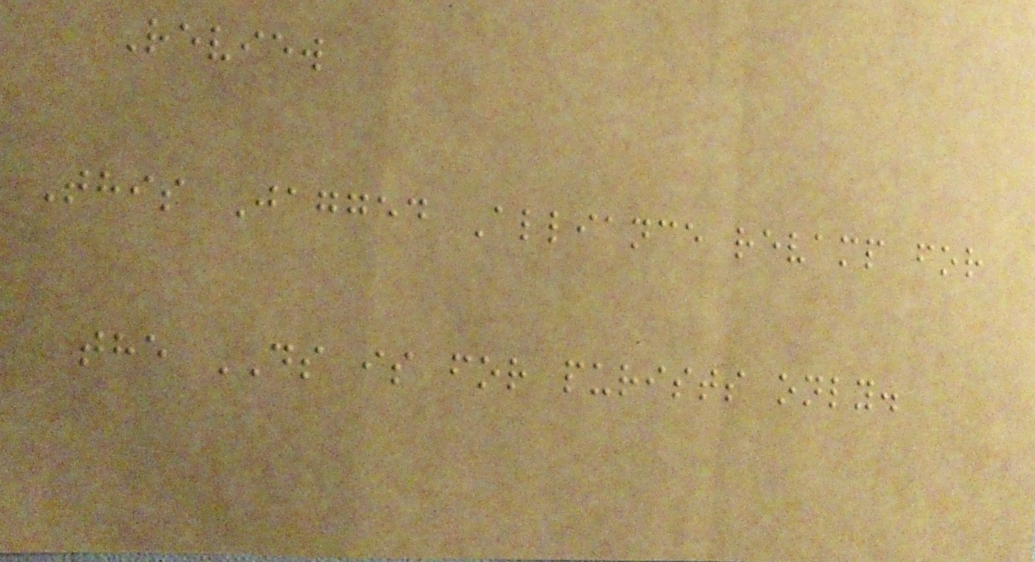Review
This Jagged Alliance revamp for
the DS is for purists only.
